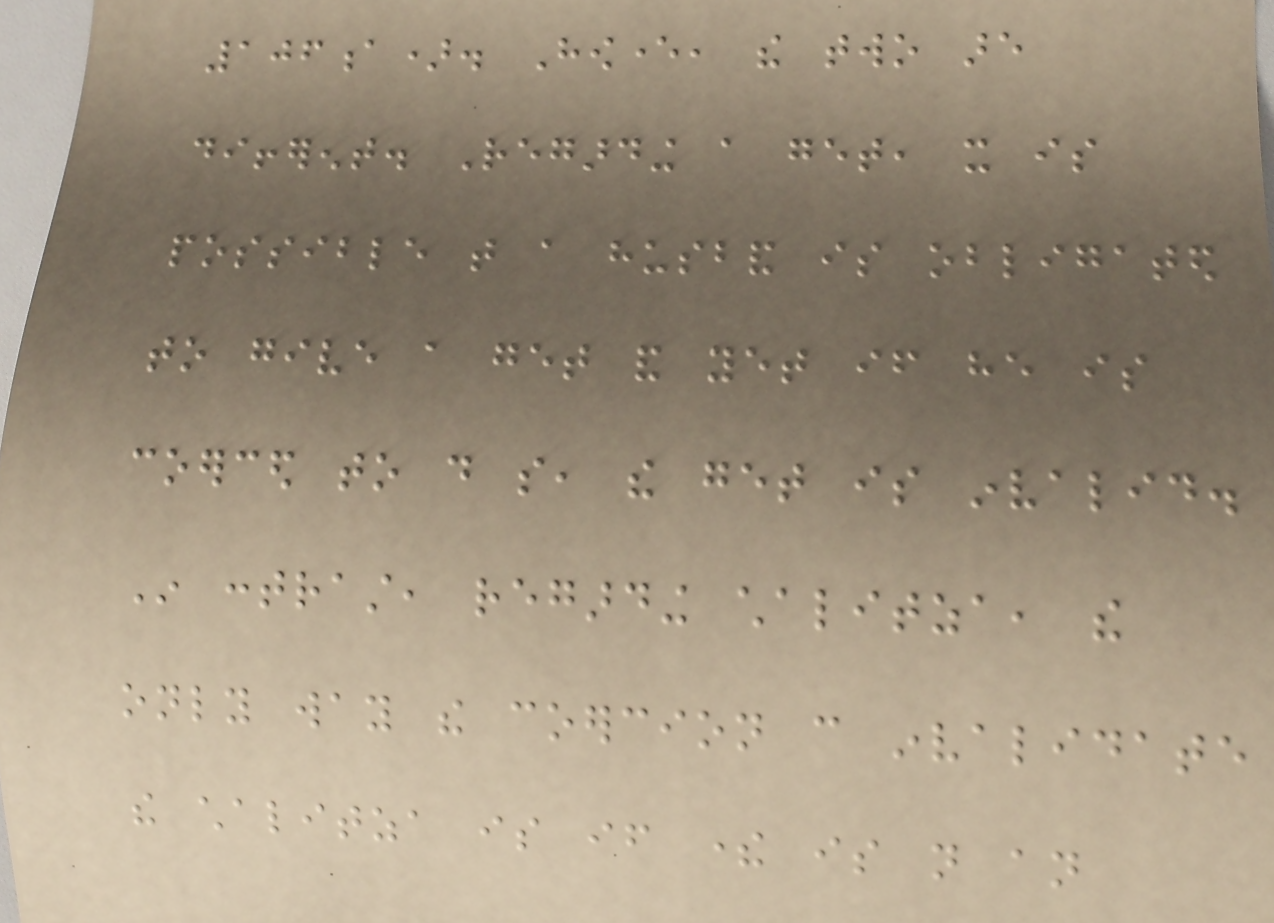106a). However, the two are
different. Regarding a get, it is
possible that a husband is obligated
to give a get and yet if he is
coerced to do so, the get is invalid.
In contrast, regarding chalitza, the
only way the coercion can invalidate
the chalitza is if there is not an
